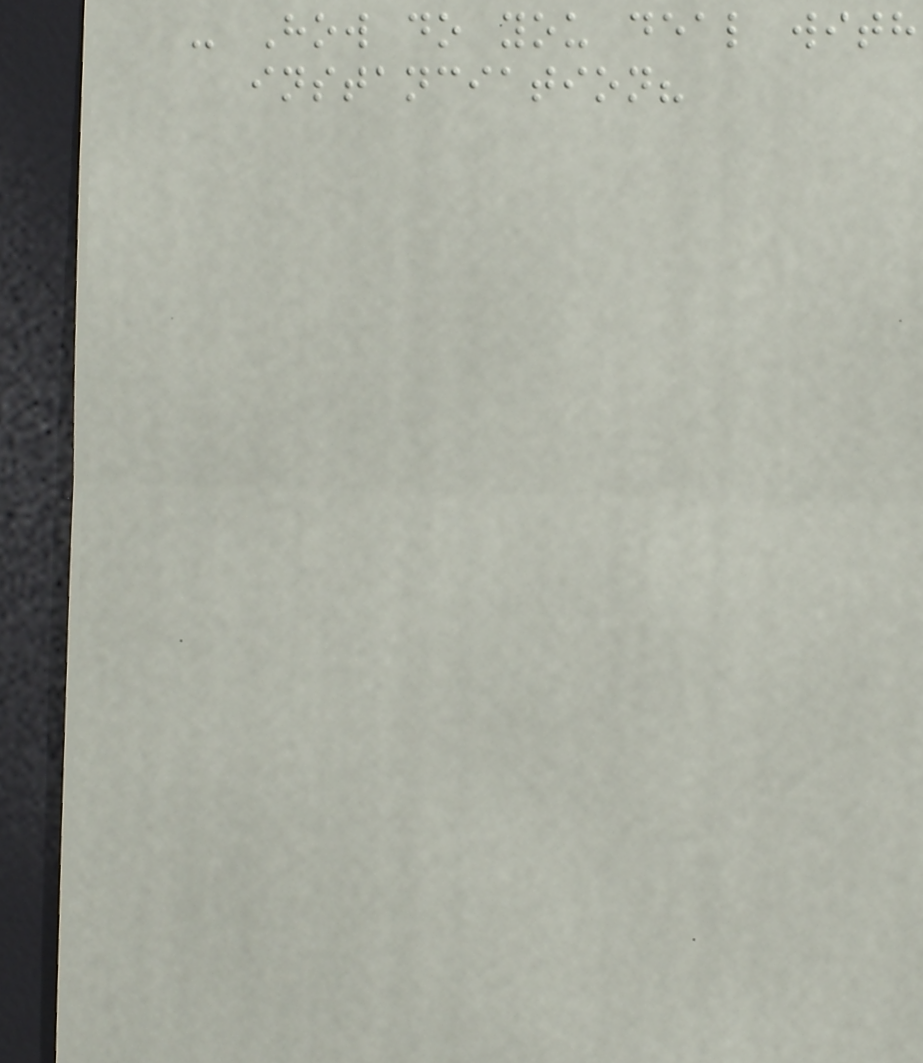- How do you deal with
instanciation?
